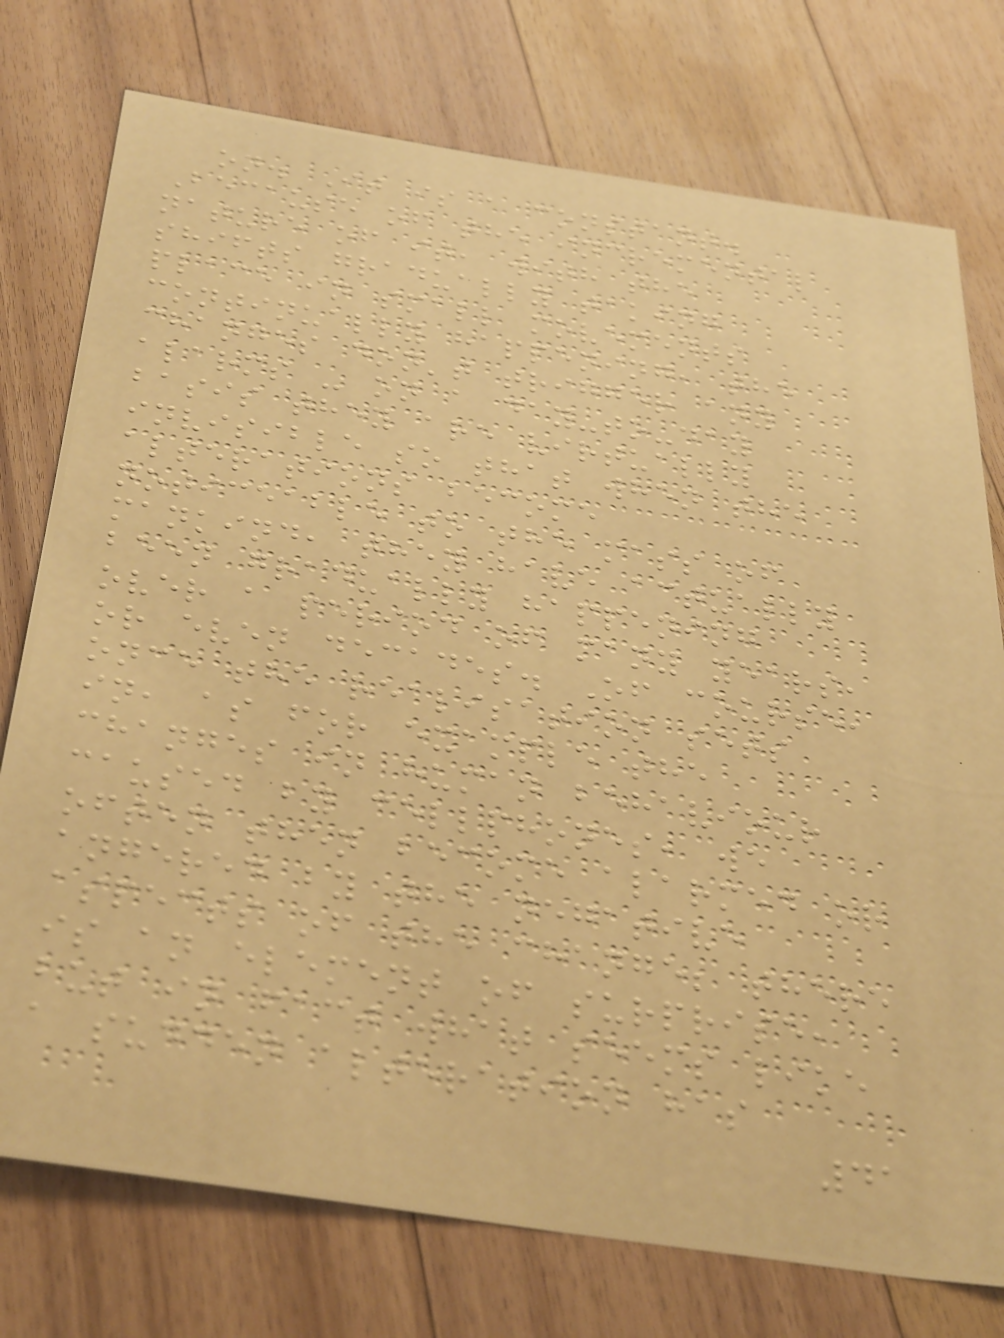on. It is a constant.
Because of the incremental
nature of it, with the
shifts gradually taking
place in small movements
continually happening, the
changes don't trigger any
alarms - on a day-to-day
basis they are virtually
invisible so that when the
alterations become
noticeable to the mass of
mankind, they have actually
been gradually happening
over a period of many years,
or even decades. Of course,
once the realisation sets
in, as for example the
changes in human behaviour
caused by cellphones, we
often then become alarmed or
angered by the negative
aspects of the change; there
is an element of surprise,
but in fact what seems like
a sudden alteration has
41
